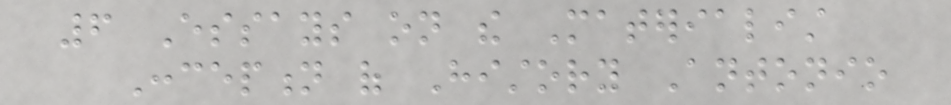6 Essays on the Materialist
Conception of History Antonio
